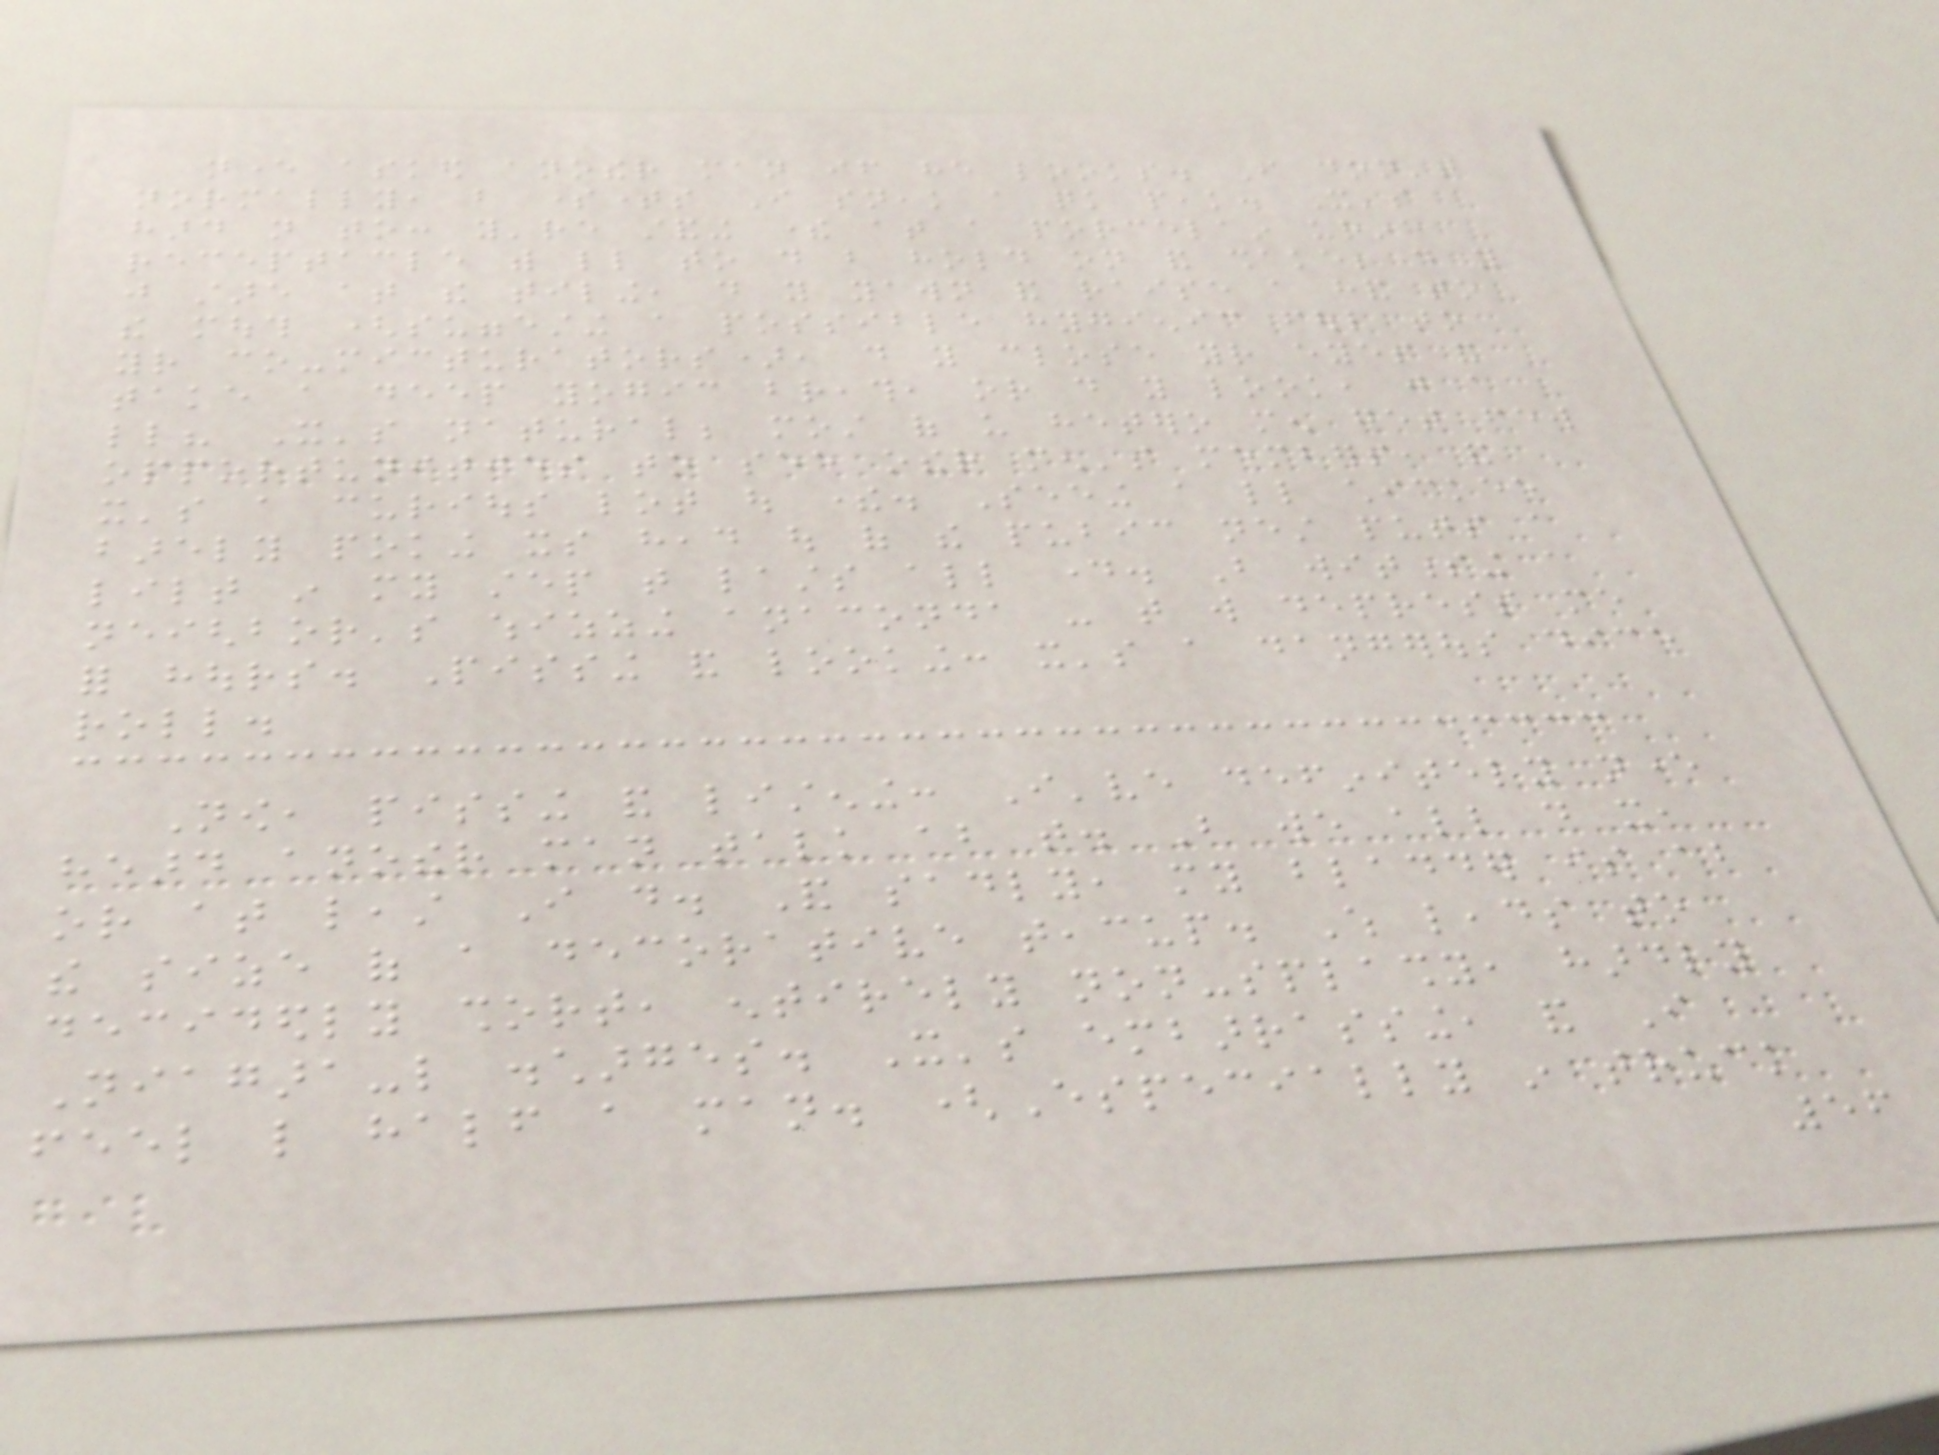never asked another man if he looks. I don't
normally, but sometimes I sneak a quick peak. It's
hard not to: you're standing there at a porcelain urine
receptacle with little to do but hold on and shake; do you
just stare at the tiling, do you yawn and raise a hand to
the mouth (suggesting a possible hygienic foul to
your co-micturators), do you close your eyes and
take a deep yogic breath, or do you look, just a
little? It's natural; most of us hetero men get few
opportunities to see other men's members, and
it's a curious lot out there. Seeing a little chickee
barely poking its head out of the pubic nest puts a
lilt in my step that lasts all day. But witnessing a
neighbor's whizzing anaconda - that will depress me
for hours. Pissing and looking: it's a dangerous dice
roll.
Now, pissing and listening: I've definitely never
heard another man talk about that. But we all do it,
or at least I do. And sadly, my bladder is about
the size of a decorative teacup. Which leads to
decidedly short, entirely non-splashy, hardly
Niagara-like discharges. It's embarrassing, and I
feel like half a man. (Especially in truck
56
